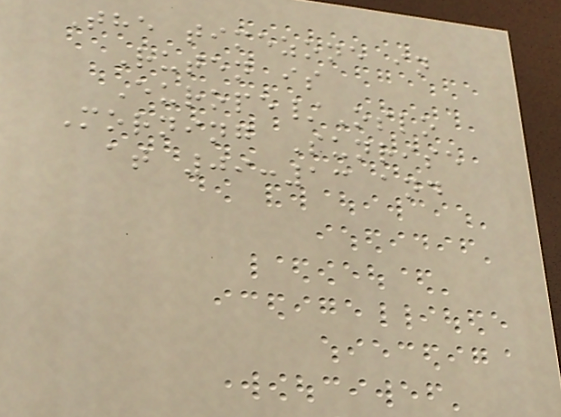The timezone in
Ruten is
Europe/Oslo
Morning Sunrise
at 09:13 and
